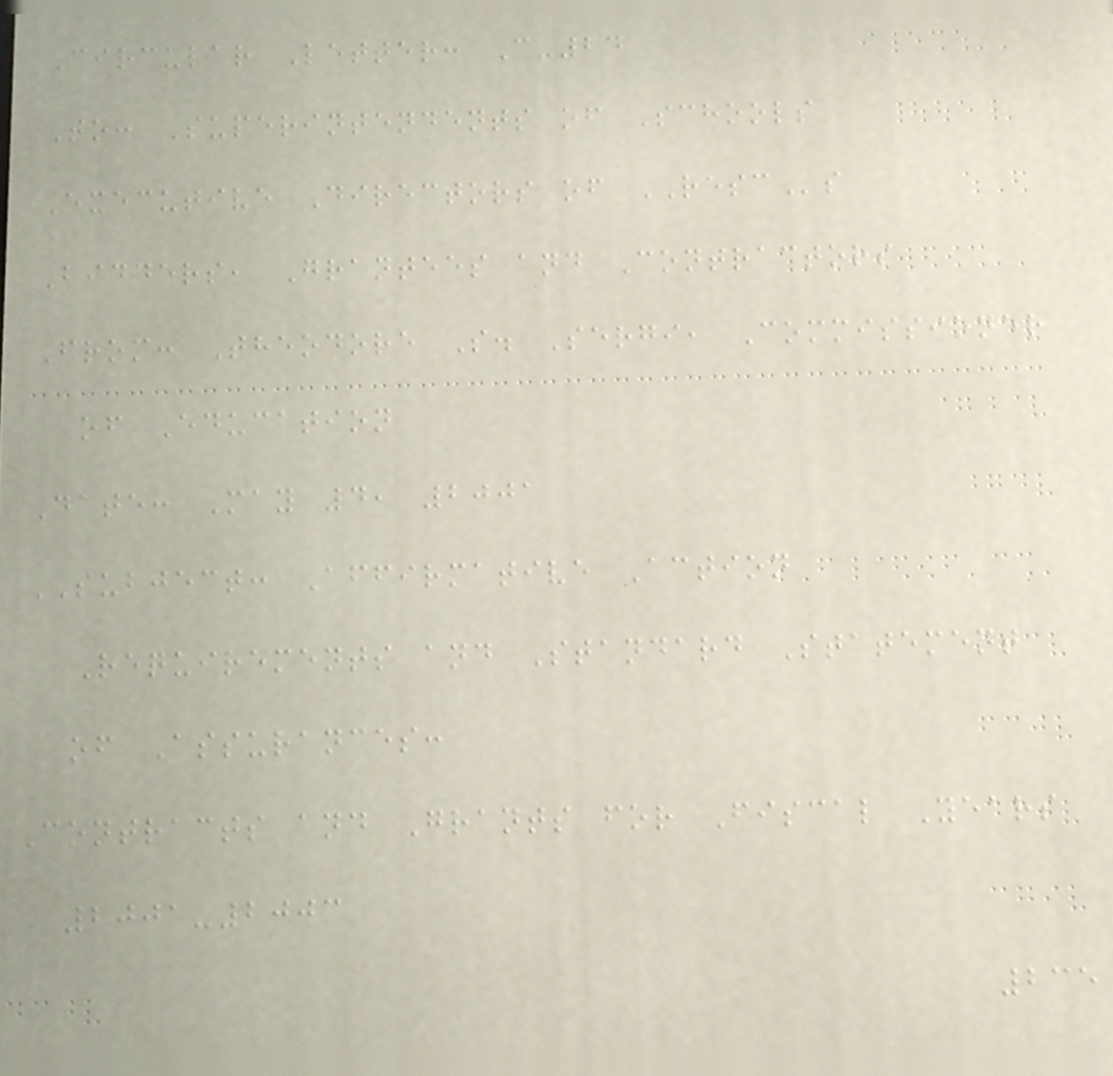Circular Letter: C-24
To: Superintendents of Schools
Executive Directors of RESCs
Bidders, Grantees and Contractors
From: Theodore S. Sergi, Commissioner
of Education
Date: May 4, 2001
SUBJECT: Affirmative Action
Requirements and Standard Statement
of Assurances:
Contracts and Grants for Fiscal Years
2001-2003
235
